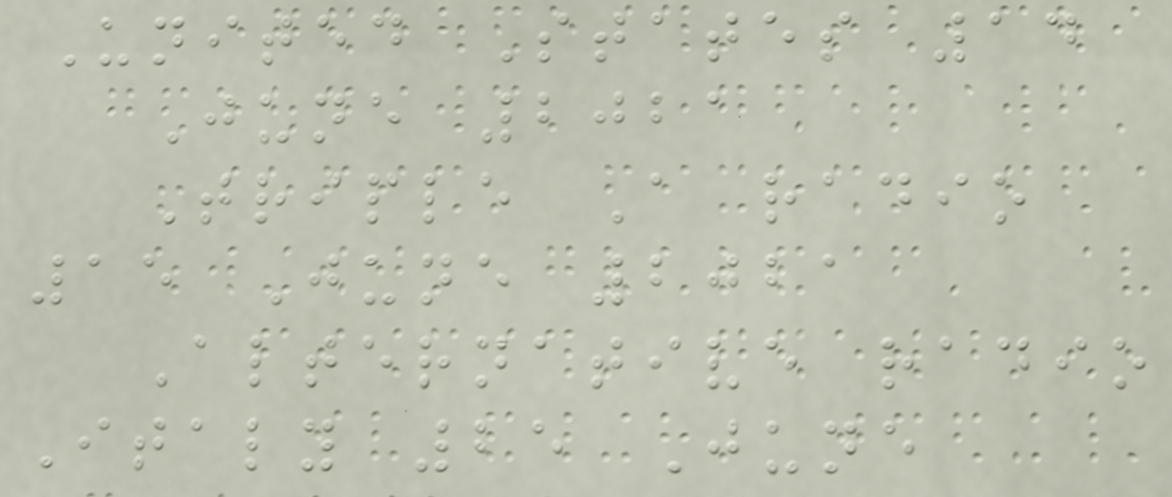United States 14
June 2021
Triple A radio
15 June 2021
Alternative radio
Italy 25 June
